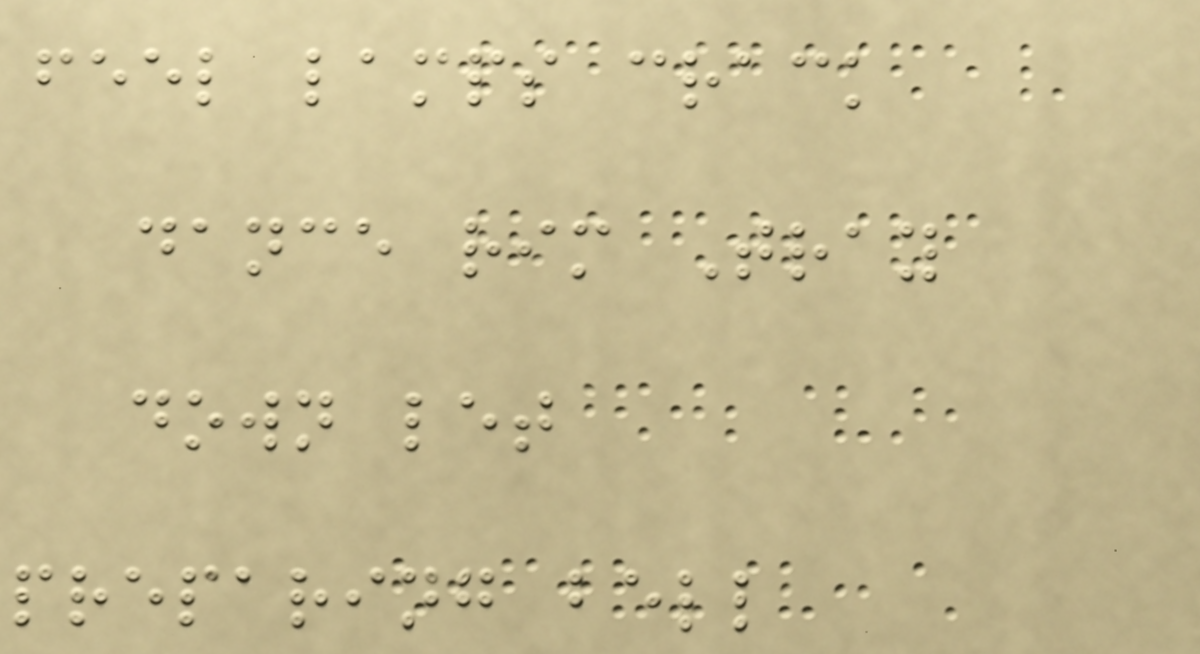feel lamps crack
dance rim Tray
down let
preparing bell
